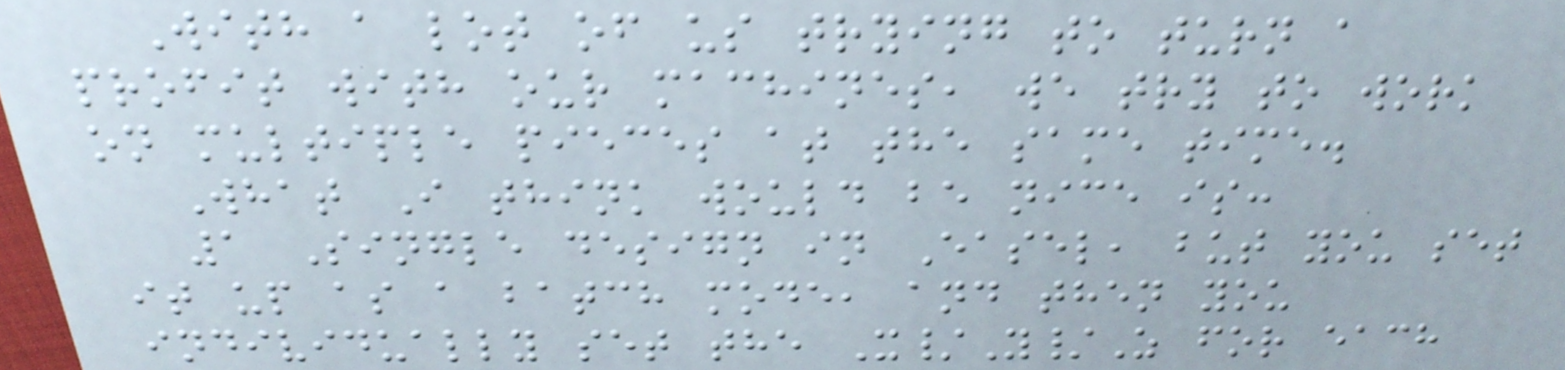With a lot of us trying to turn a
profit with our machines, we try to work
on multiple pieces at the same time.
What I think would be nice is:
1 Single design in Easel, but you set
it up as a batch mode, and then you
individually set the X/Y/Z for each
